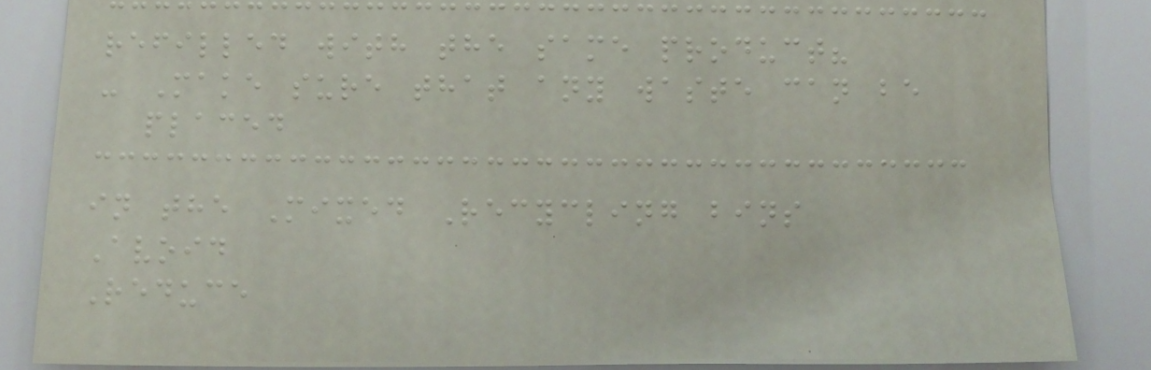refilled with the same product?
- Make sure that any waste can be
placed
in the Mixed Recycling bins
Avoid
Reduce
